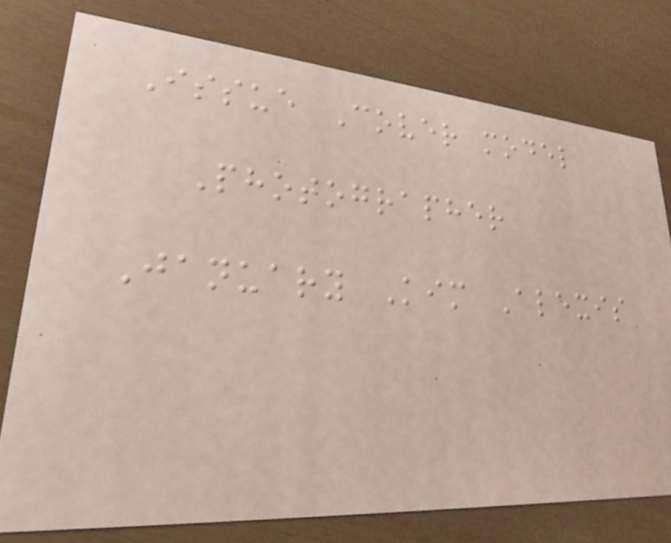Issue Cover model
Photographer
January Kim Alexis
